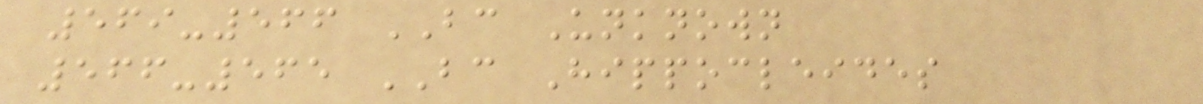569-566 BC Unknown
566-565 BC Hippocleides
